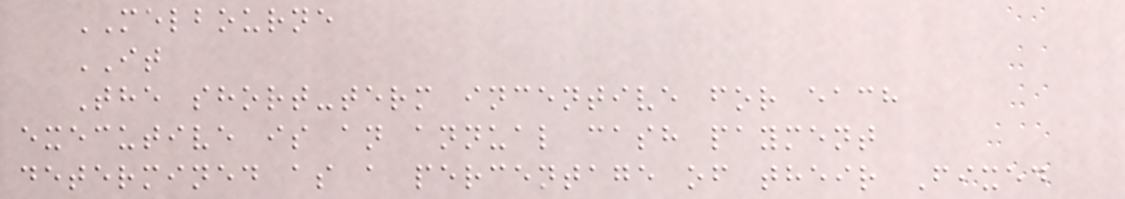MELBOURNE
IT
The short-term incentive for each
executive is an annual cash payment
determined as a percentage of their Fixed
